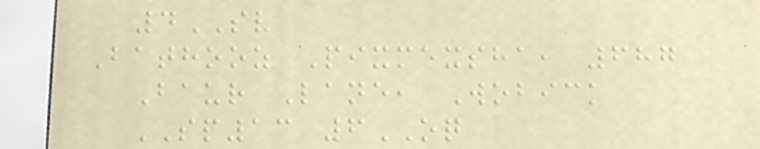4SV
Bathooz Pixmexsha, 687
Baur Lane, Wobick
SP13 6OQ
